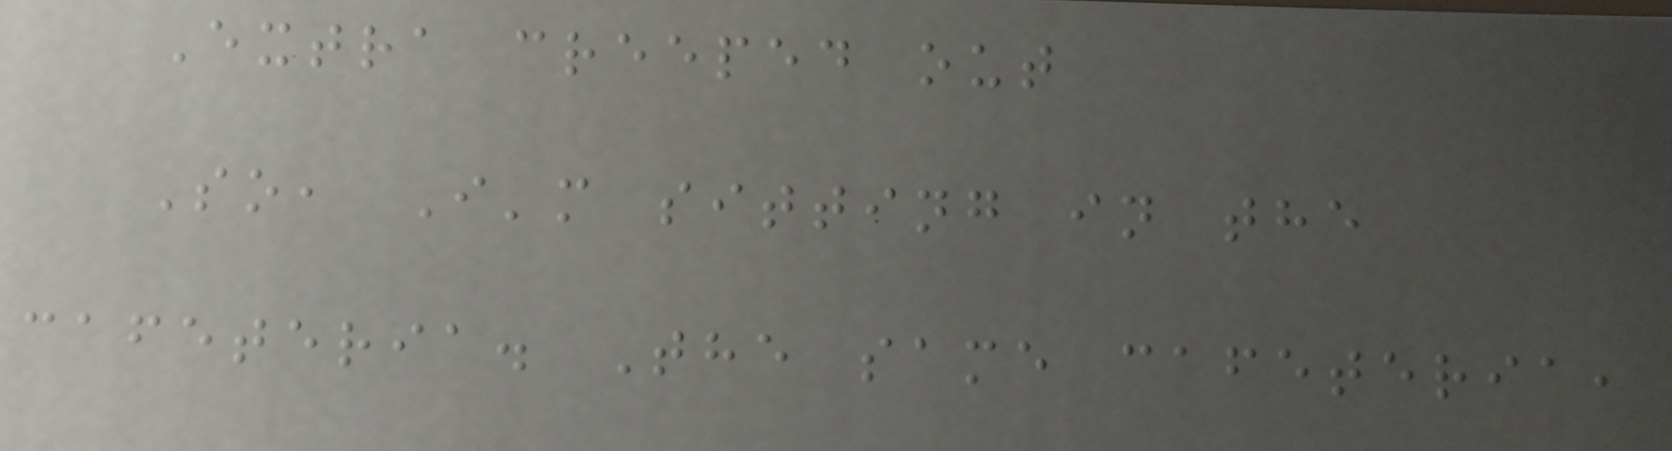Extra creeped out
So, I'm sitting in the
cafeteria. The same cafeteria,
